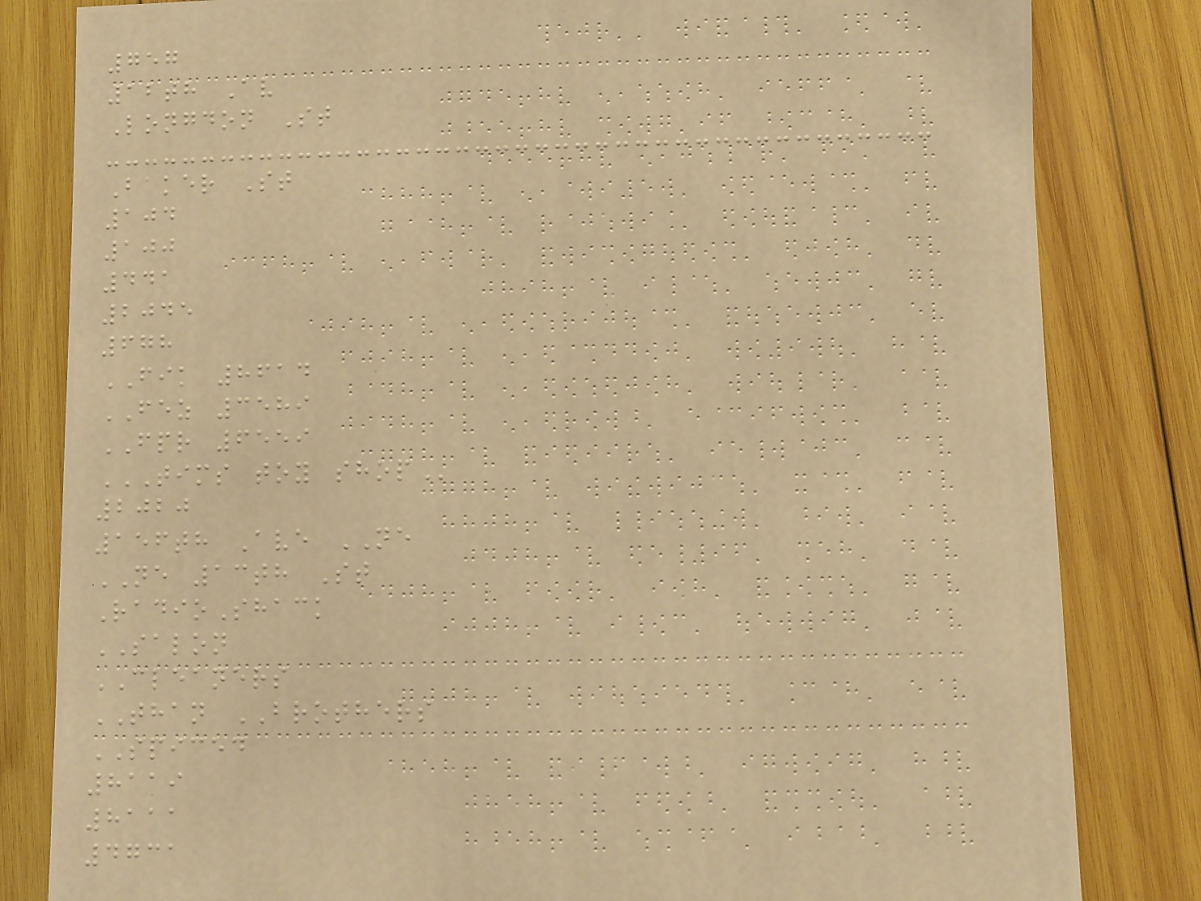757
12th Av
Longdon St
Baker St
104
100
441
2045
678
FIK 8614
FEZ 3589
FPR 6559
TIMS TOY SHOP
2020
156th Ave NE
NE 13th St
RadioShack
SALON
CLEANERS
THAN BROTHERS
SPICED
8119
8111
4731
